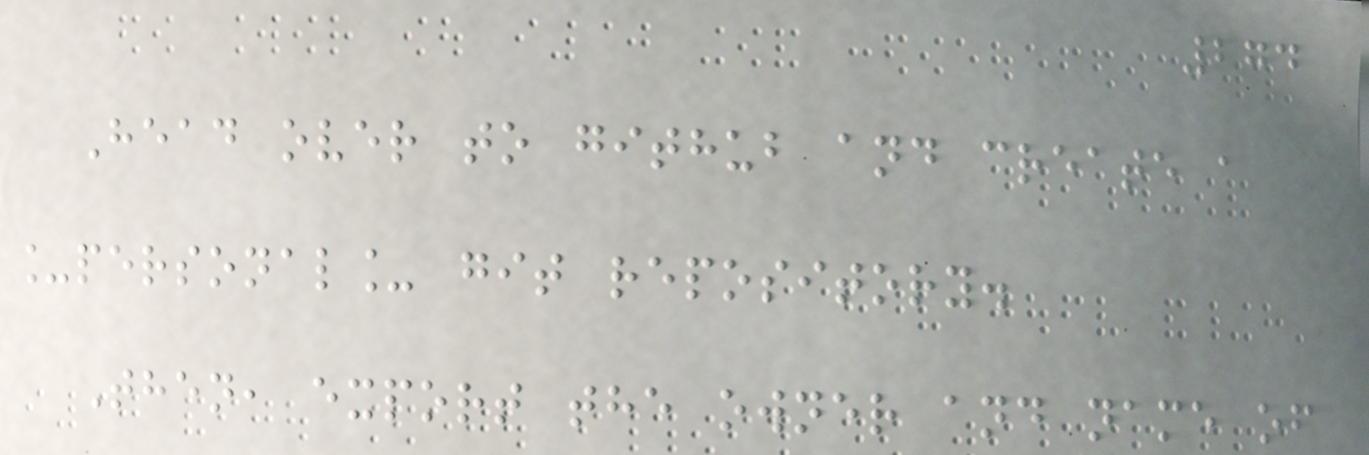274
Head over to github and create a
_personal_ git repository.
Then, export the owner and name of
